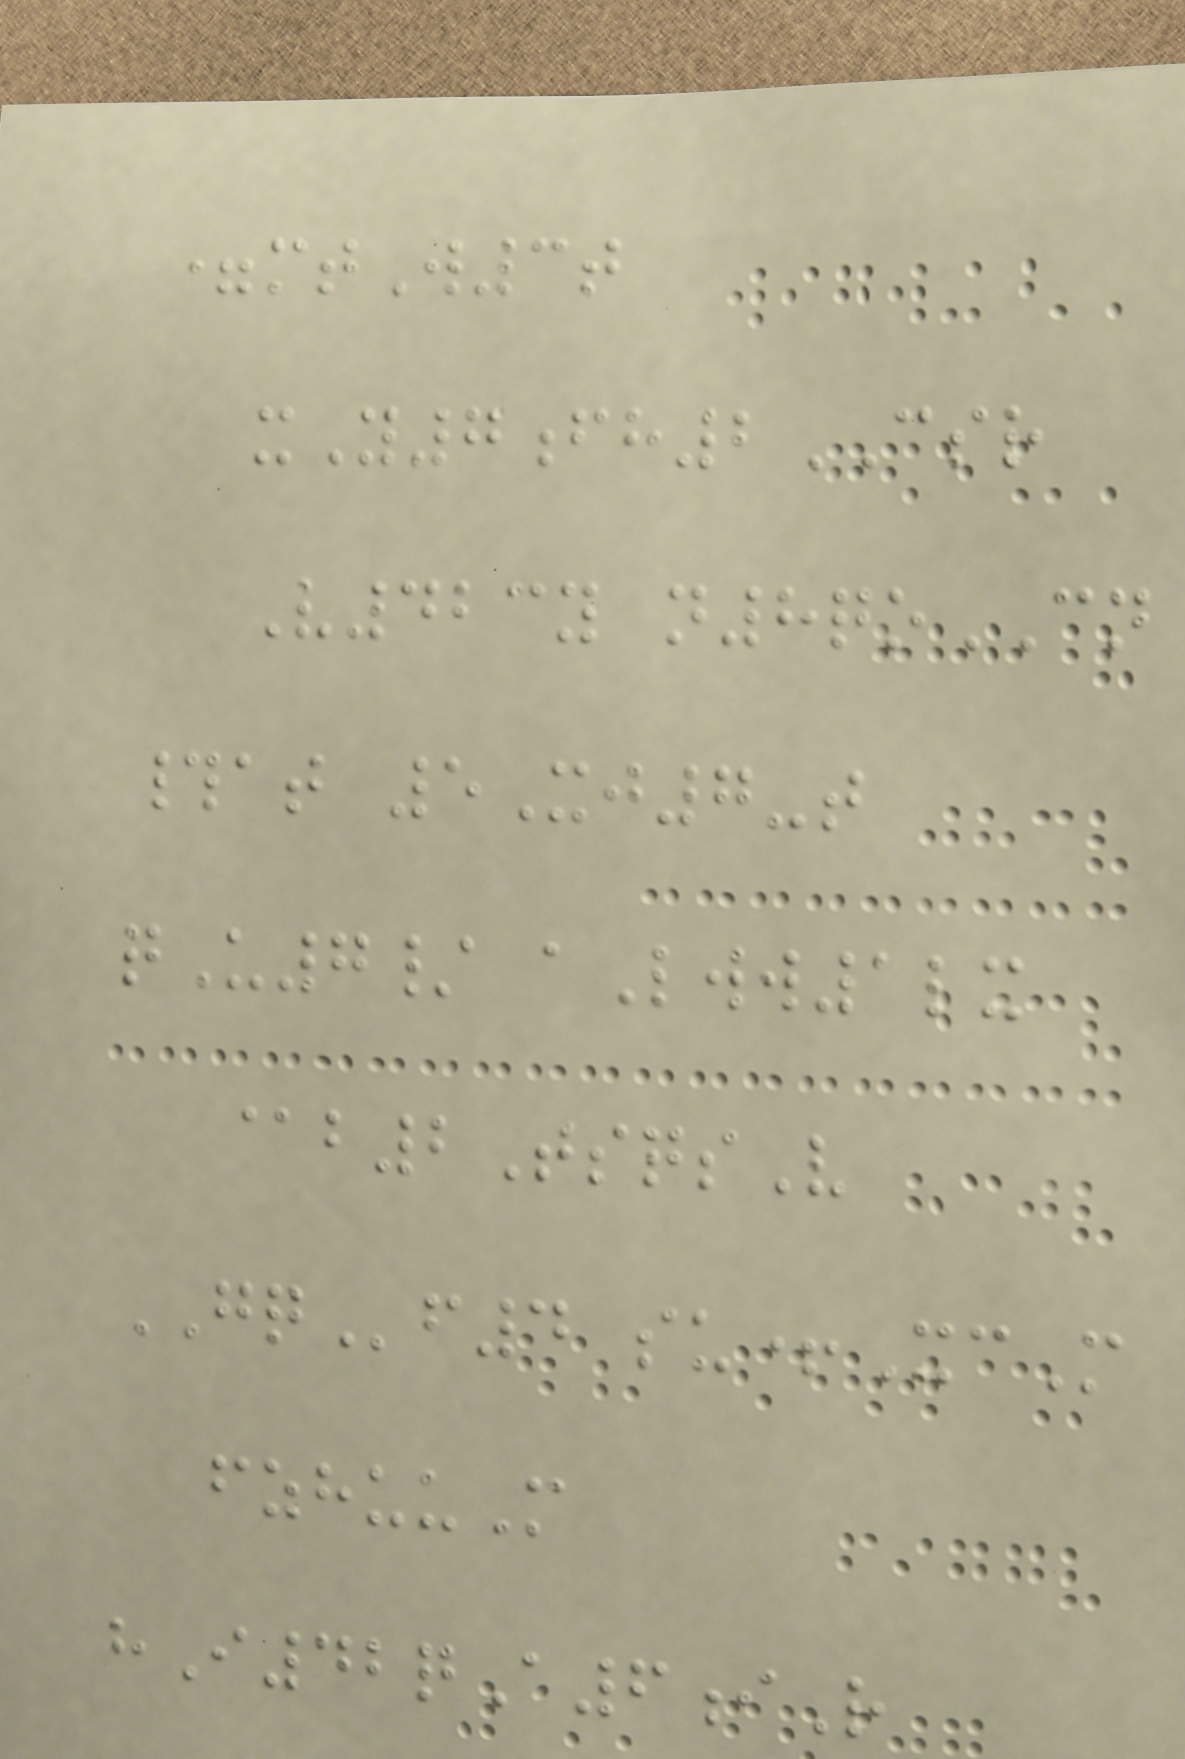=mtW3t
xY7fh2CSR
V423y n8qoCN
#at 5Xj7-t
qU7/ aLww1lx
@b2TsqsV
GQf4 su+XcM
fzhuuM
hI42qA6iR
